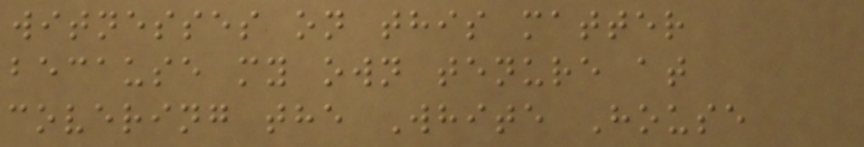witnesses on this matter
because my own tenure at
covering the White House
